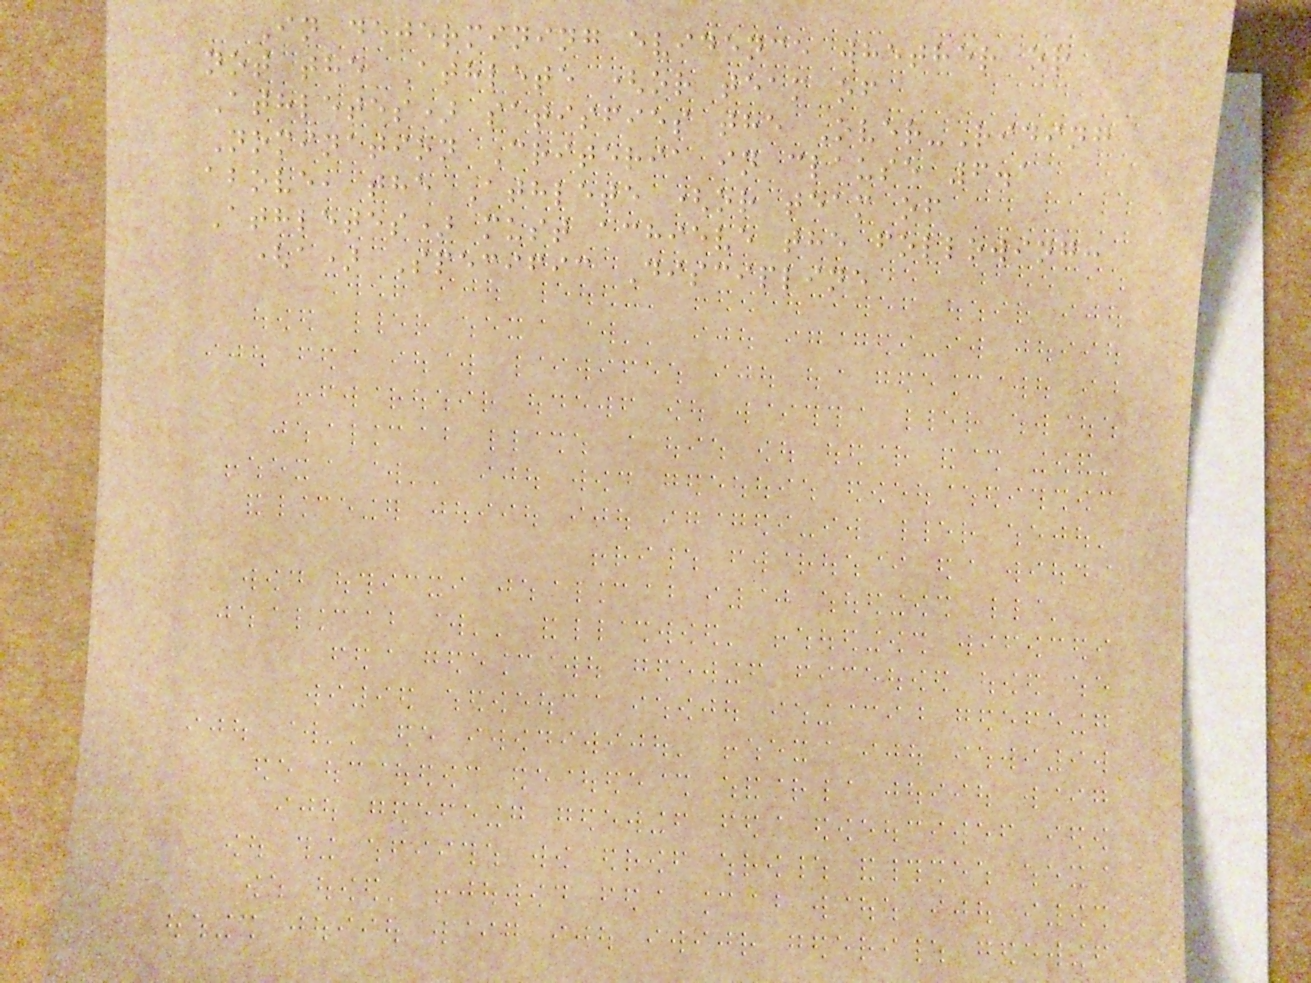In determining evidence whether or
not the Athlete (or team of
Athletes) satisfies the Over-Riding
Nomination Criteria in clause 6.1
above, the Athlete (or team of
Athletes) must achieve the following:
(a) Specific Discipline
